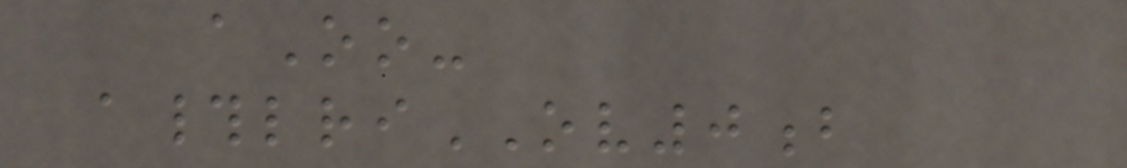aOo-
a#lriOV0b
